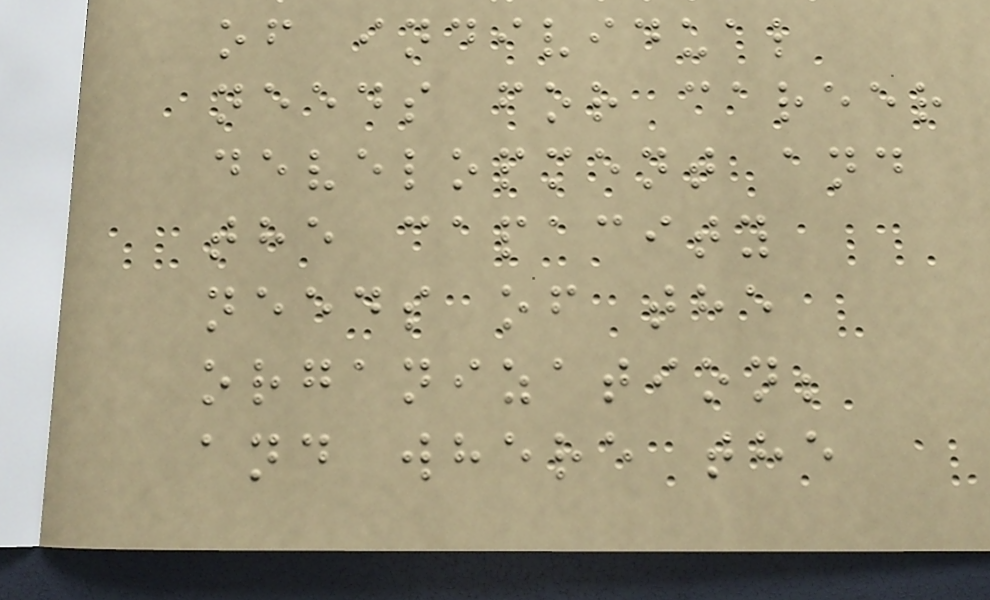of individual
needs for career
development and
the capacity
needs of the
organization;
and where the
